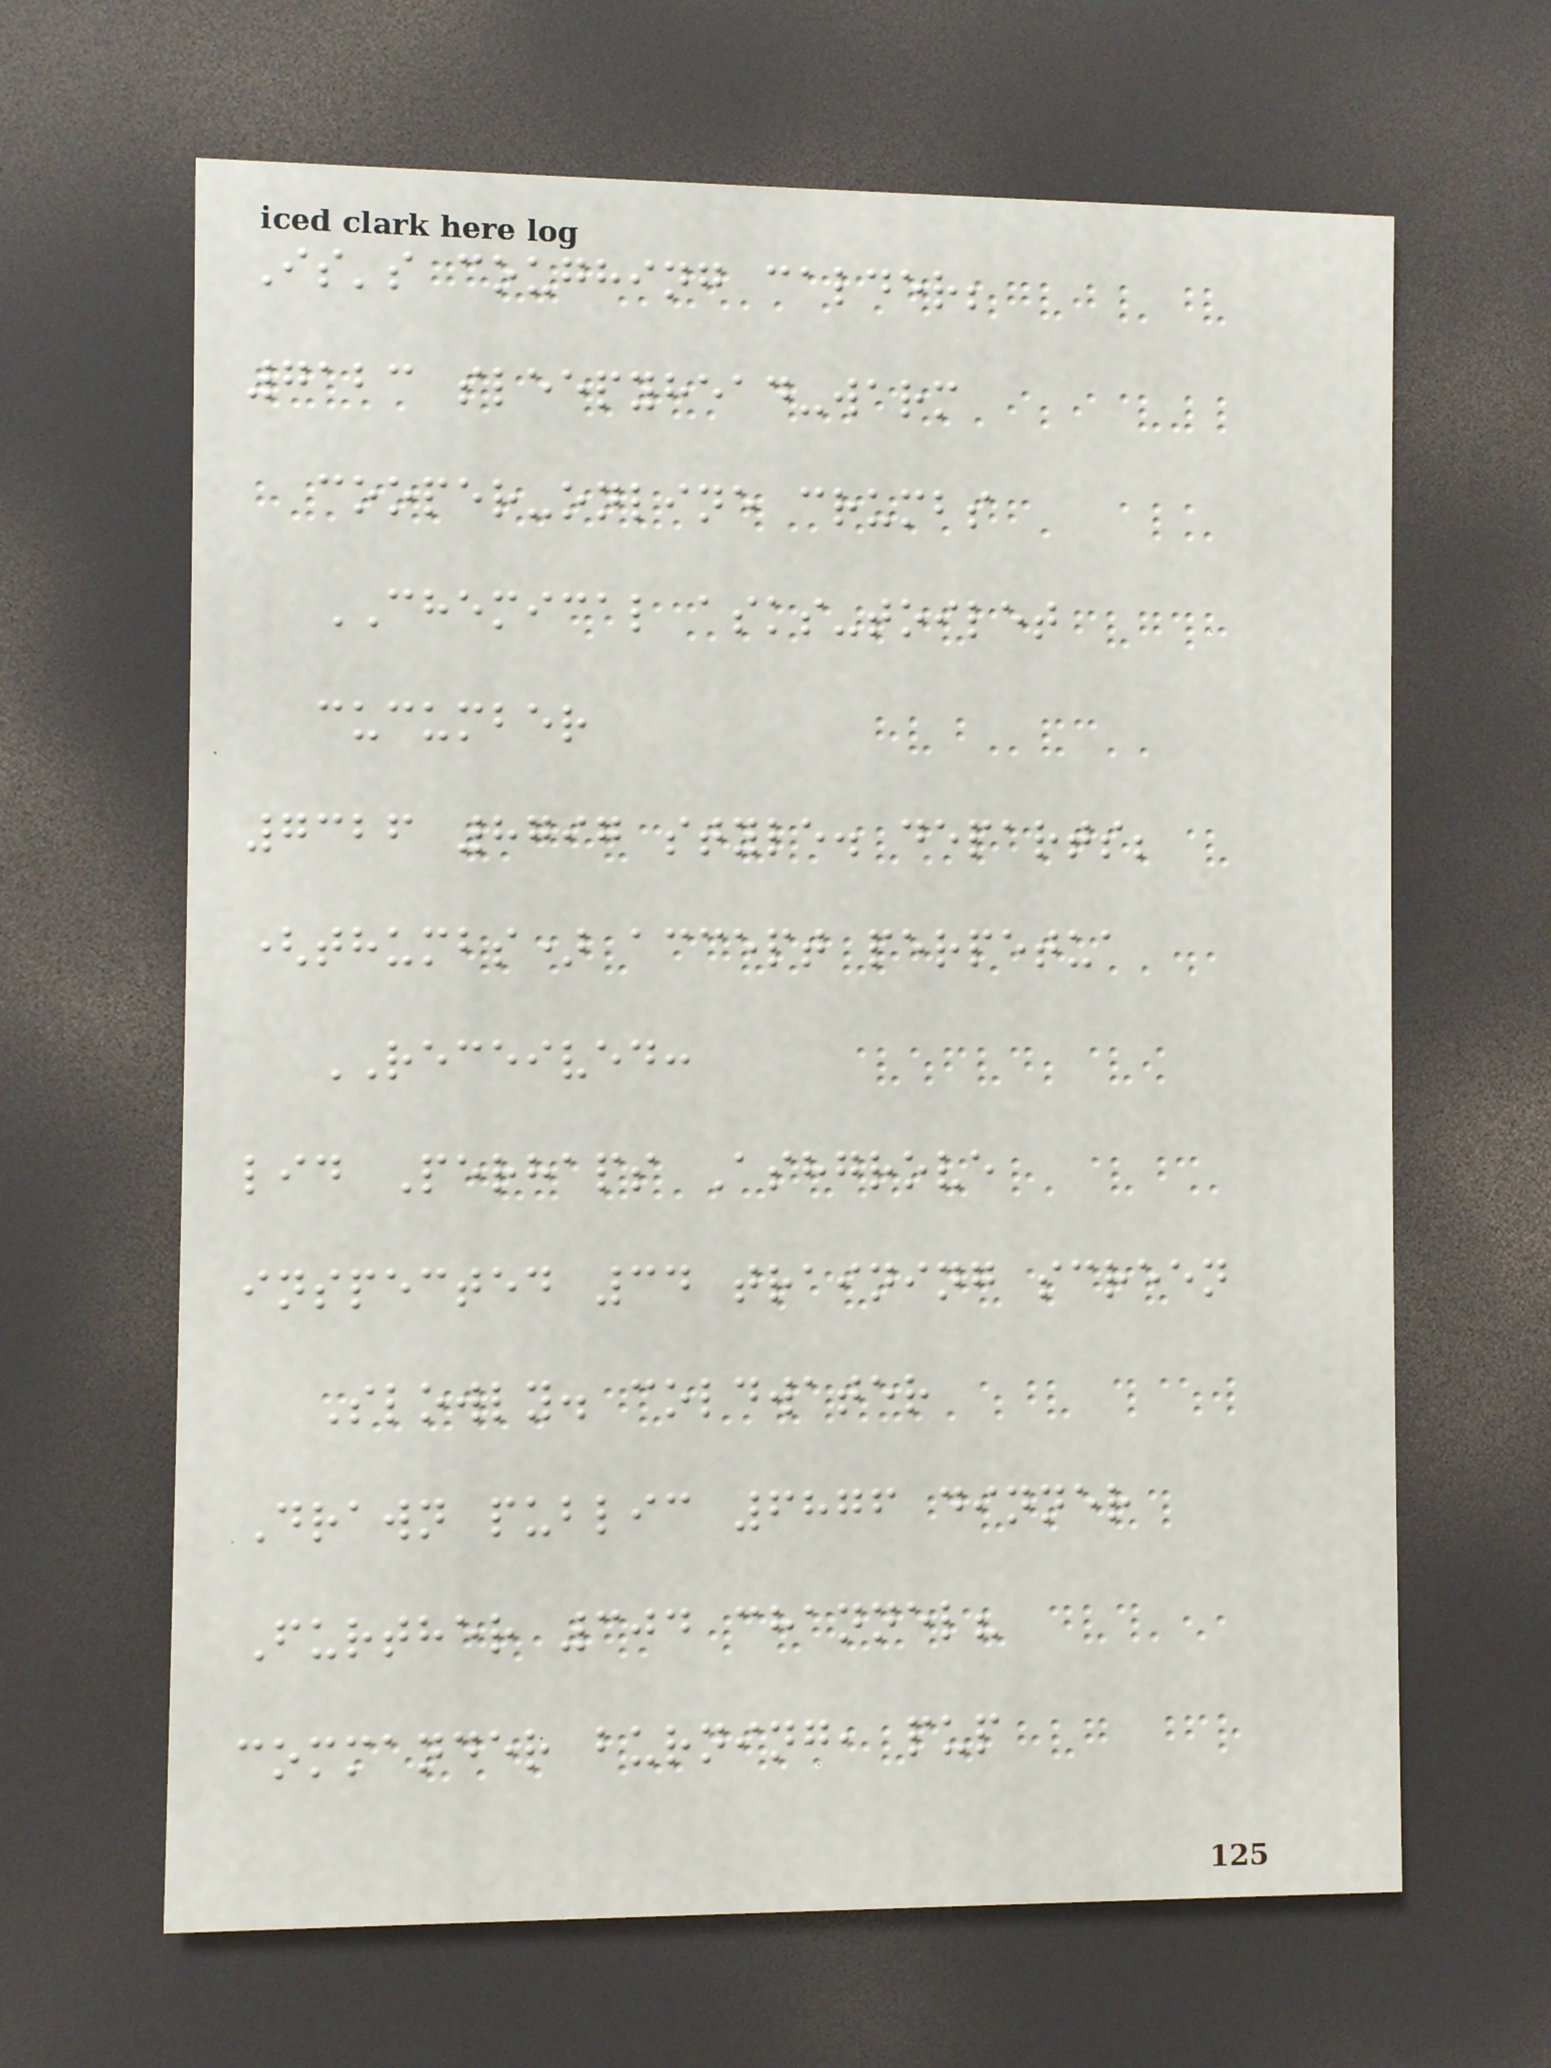Is's coughing calder;
7123 sleepyhead-warm
cooper-online crumbs
CHEMICAL asks-toilet
cucumber
7326 8797 style. departs;
(thumbs) accept perpetua
RECEIVED:
lid Perhaps Ashgrove
inspected 34 training screen
Slowly. coldwater
Drawn public 6876 dinner
Further 304 channel?
commander burning, pup
